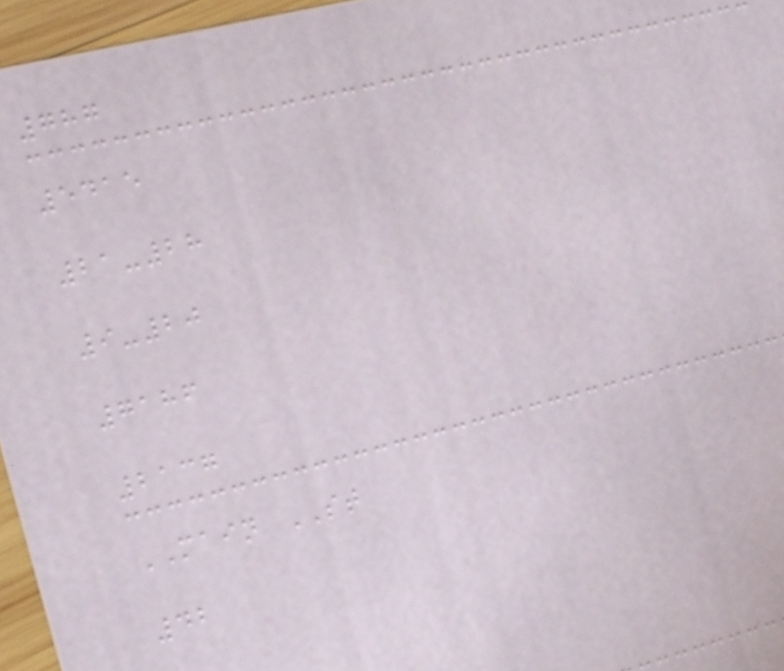787
5415
21-28
9-20
7186
2137
MAIN ST
42
